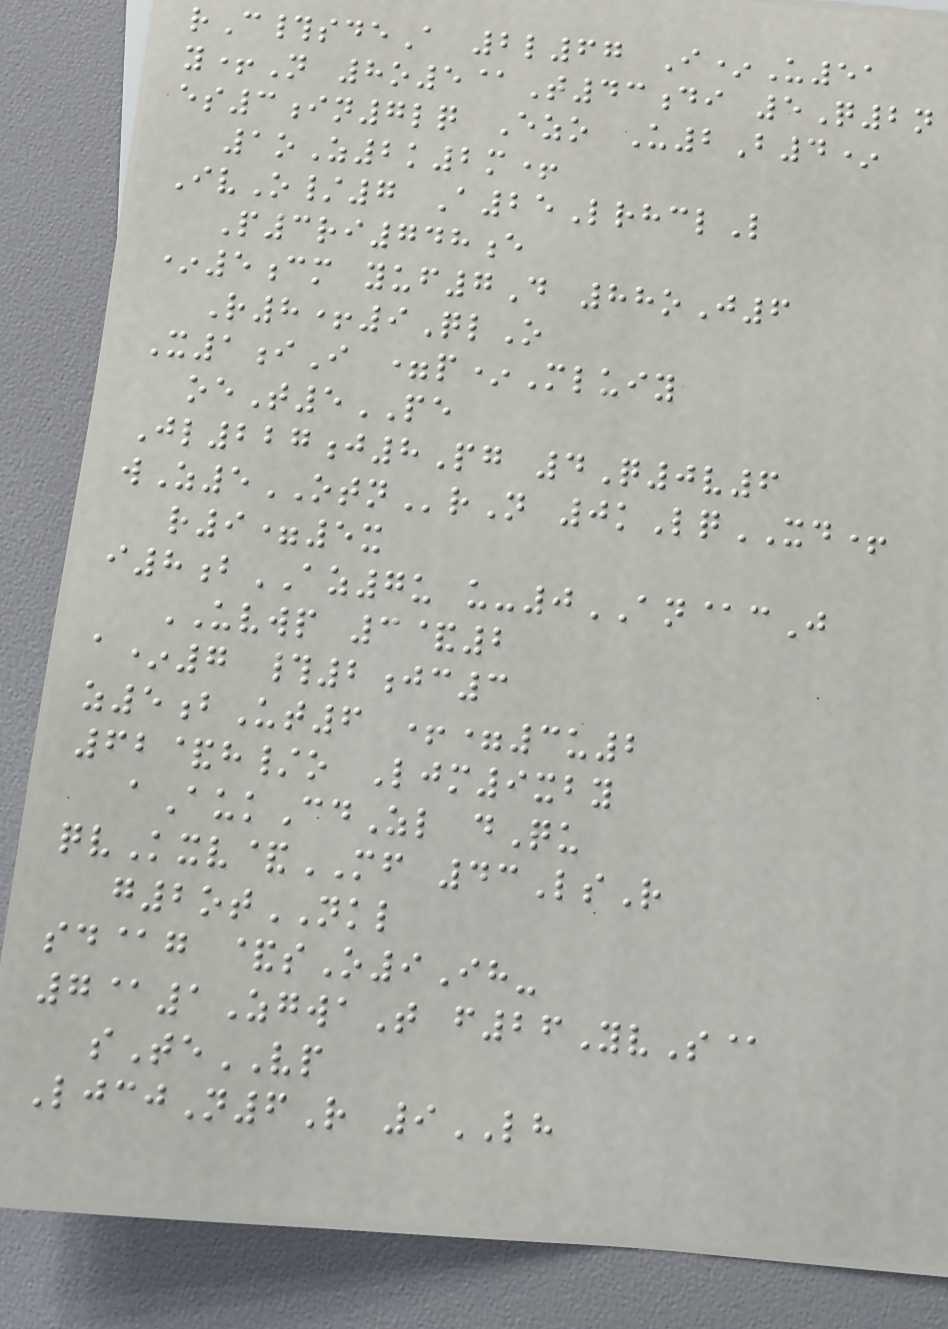rC#sdeA 2l67 I*U51
y+N 8o5@T43di 5Q2n
es3in7lq Ezo U2B4*
1oZ2k2m+
IvO/7 A25LrhclL
P3ri748e
*5cm yuf7D 88oJ6
R8+9QlO
X1iI =p*Mluiy
oeT5PE
Jl227j8Pg 4Q0v6
wZ5OTNrN 0kLqXD+
r9=5x
i8bAZ7u u-0AN@cJ
UVWP 3&2
a*7 #2jc3
z5bUt6 +=3u2
62&h/o Ljm9xby
aAukCdZl dQu
qvKxv&MF 43LsR
g2otNKL
sd@g &sO9Ih-
7@1ZgwaT f26YvS@
sTeVP
LjcjN6R 9LH
